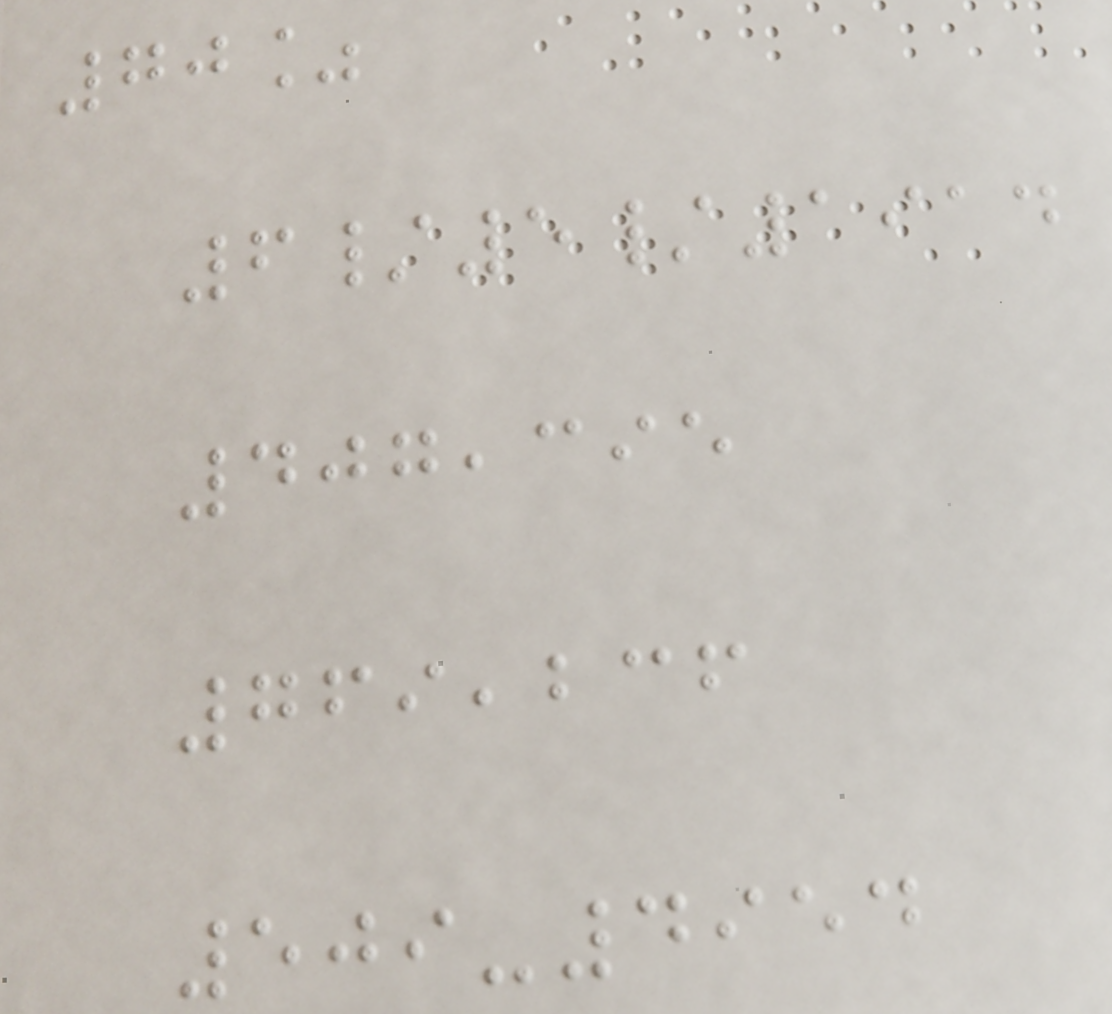70%
6/5/1914
407,395
769,236
509-4954
